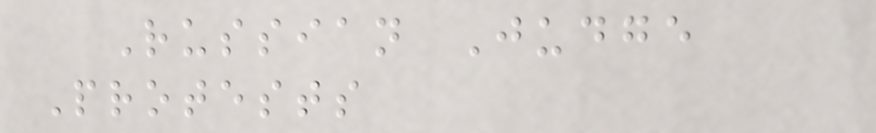Russian Judge
Protests
